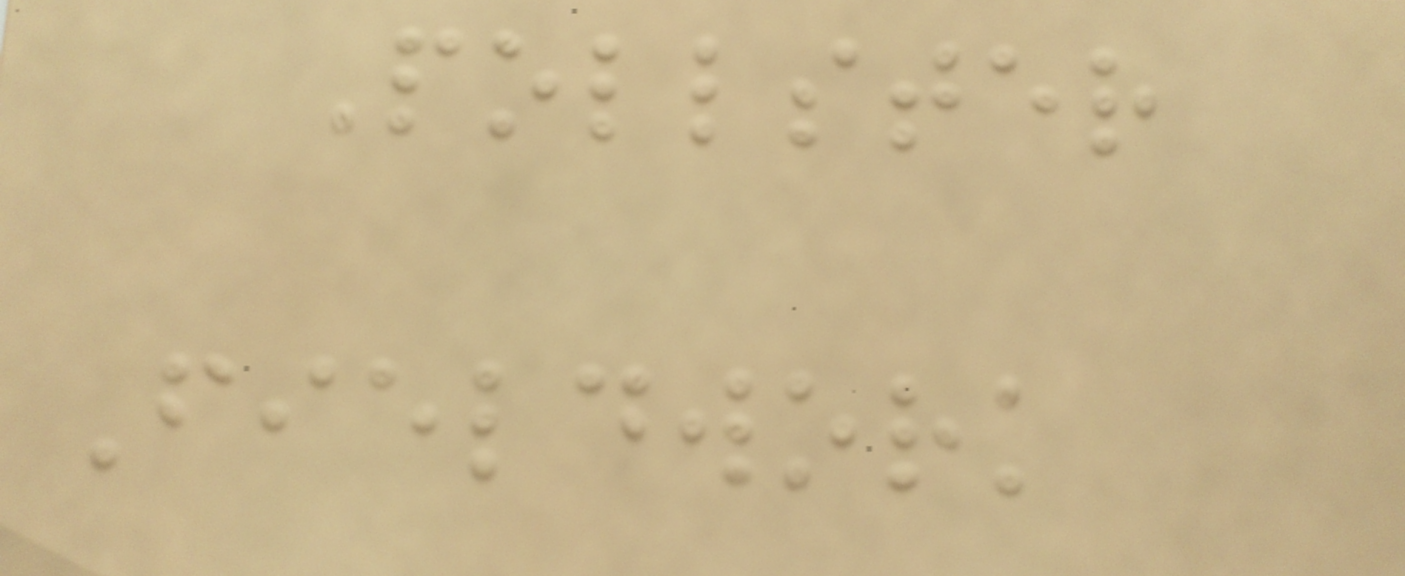Pollster
Fieldwork
